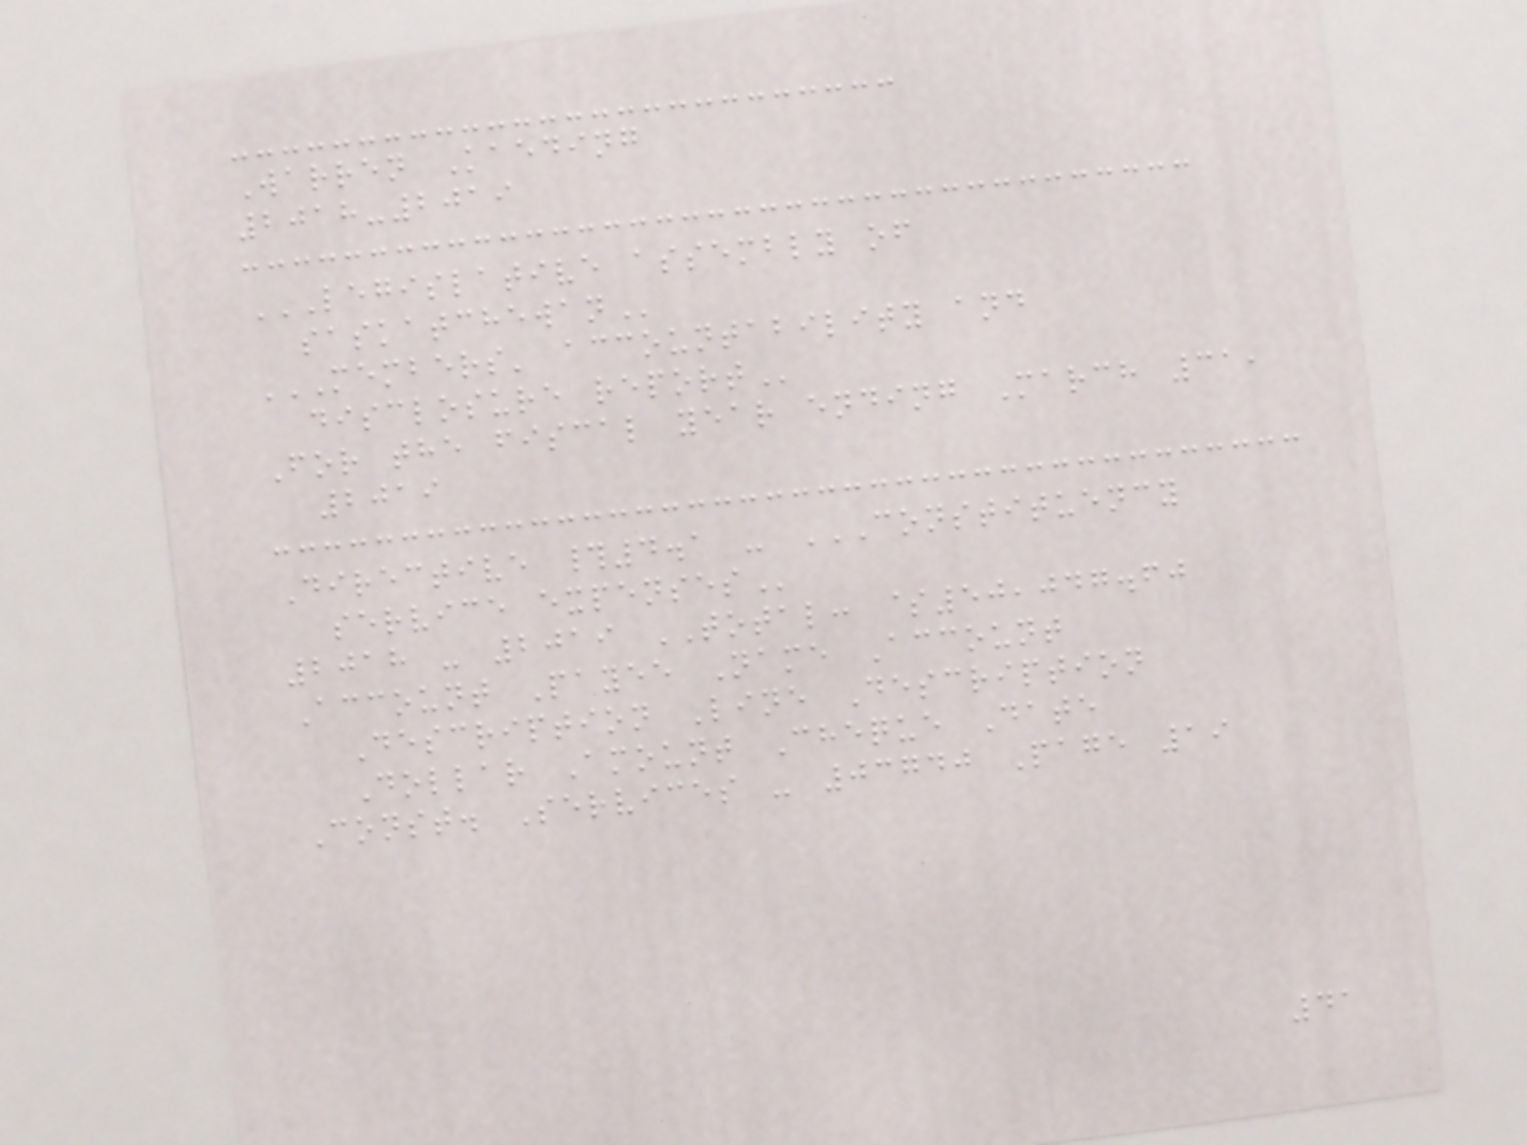Warren Kaeding
2018-2019
LEGISLATIVE ASSEMBLY OF
SASKATCHEWAN
MEMBERS' ACCOUNTABILITY AND
DISCLOSURE REPORT
For the fiscal year ending March 31,
2019
Directive #4.1 - CONSTITUENCY
SERVICE EXPENSES
2018 - 2019 TOTAL: $50,047.60
Account Payee Name Account
Description Line Description
Dollar Amount Cheque Date
Const. Services - 03740 Page 19
41
